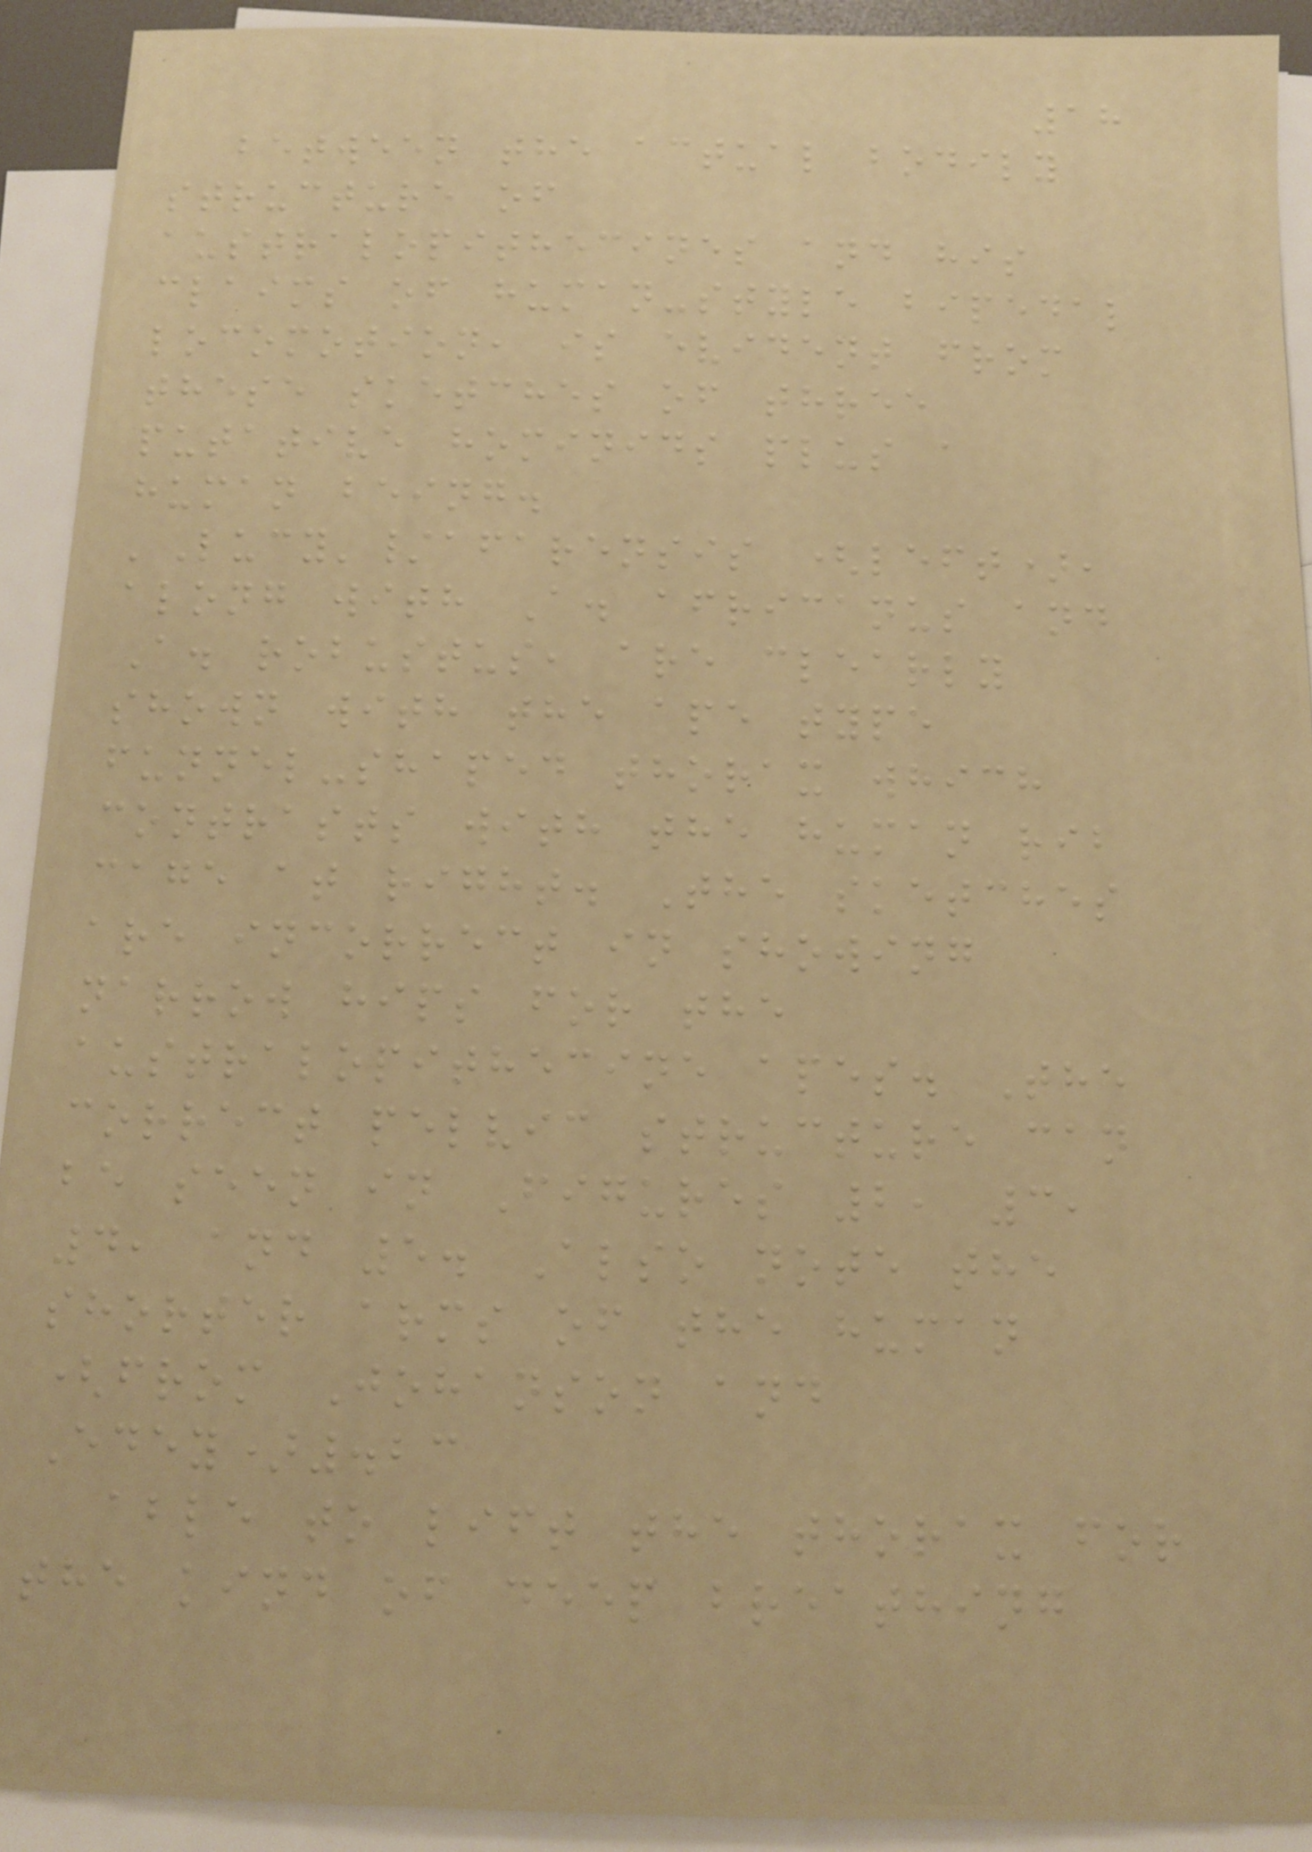18
between the actual bodily
structure of
australopithecines and his
claims of human-style bipedal
locomotion, is evident from
these sketches of three
putative hominids plus a
human being.
'Lucy'/afarensis (left),
along with A. africanus and
A. robustus, are clearly
shown with the ape type
funnel-shaped thorax which
contrasts with the human rib
cage at right. The sketches
are incorrect in showing
narrow hips for the
australopithecine apes. The
correct pelvic structure can
be seen in Figures 2, 3,
4, and 5. Also note the
shorter arms of the human
(from Johanson and
Edey).23
able to lift the thorax for
the kind of deep breathing
